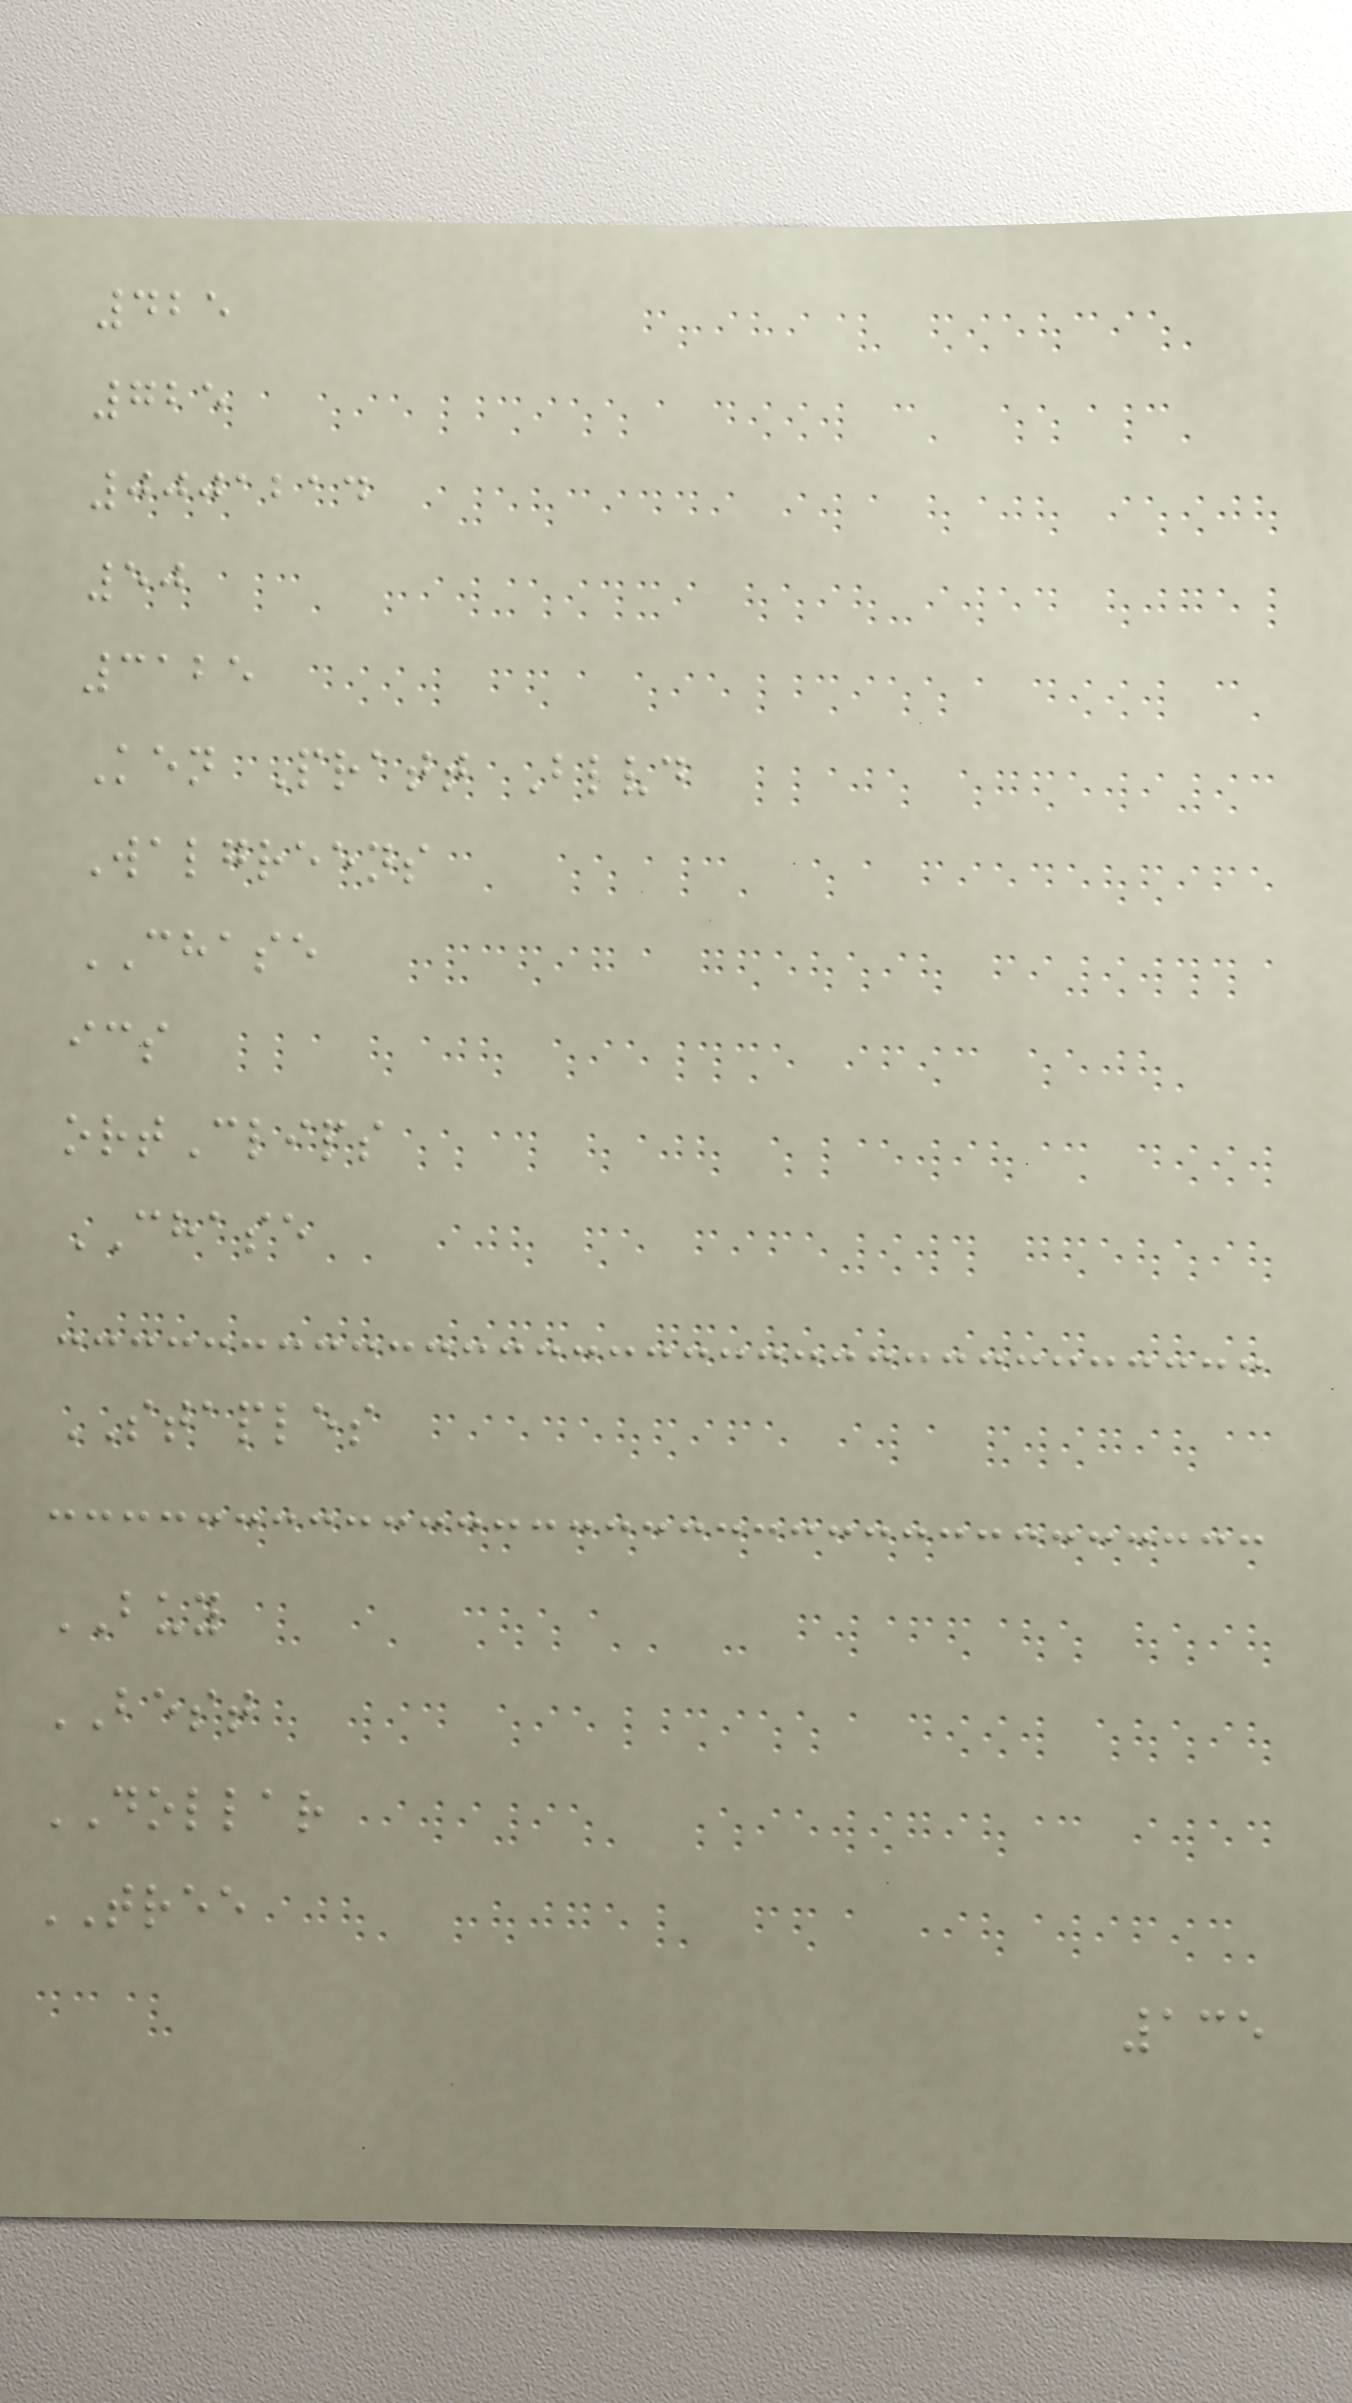425
725
0001214
50
3125
Ken Pratt Blvd
Walgreens
CHASE
ics
ortClips
CHASE
STAPLES
BUY
BEST
DOLLAR
TREE
135
